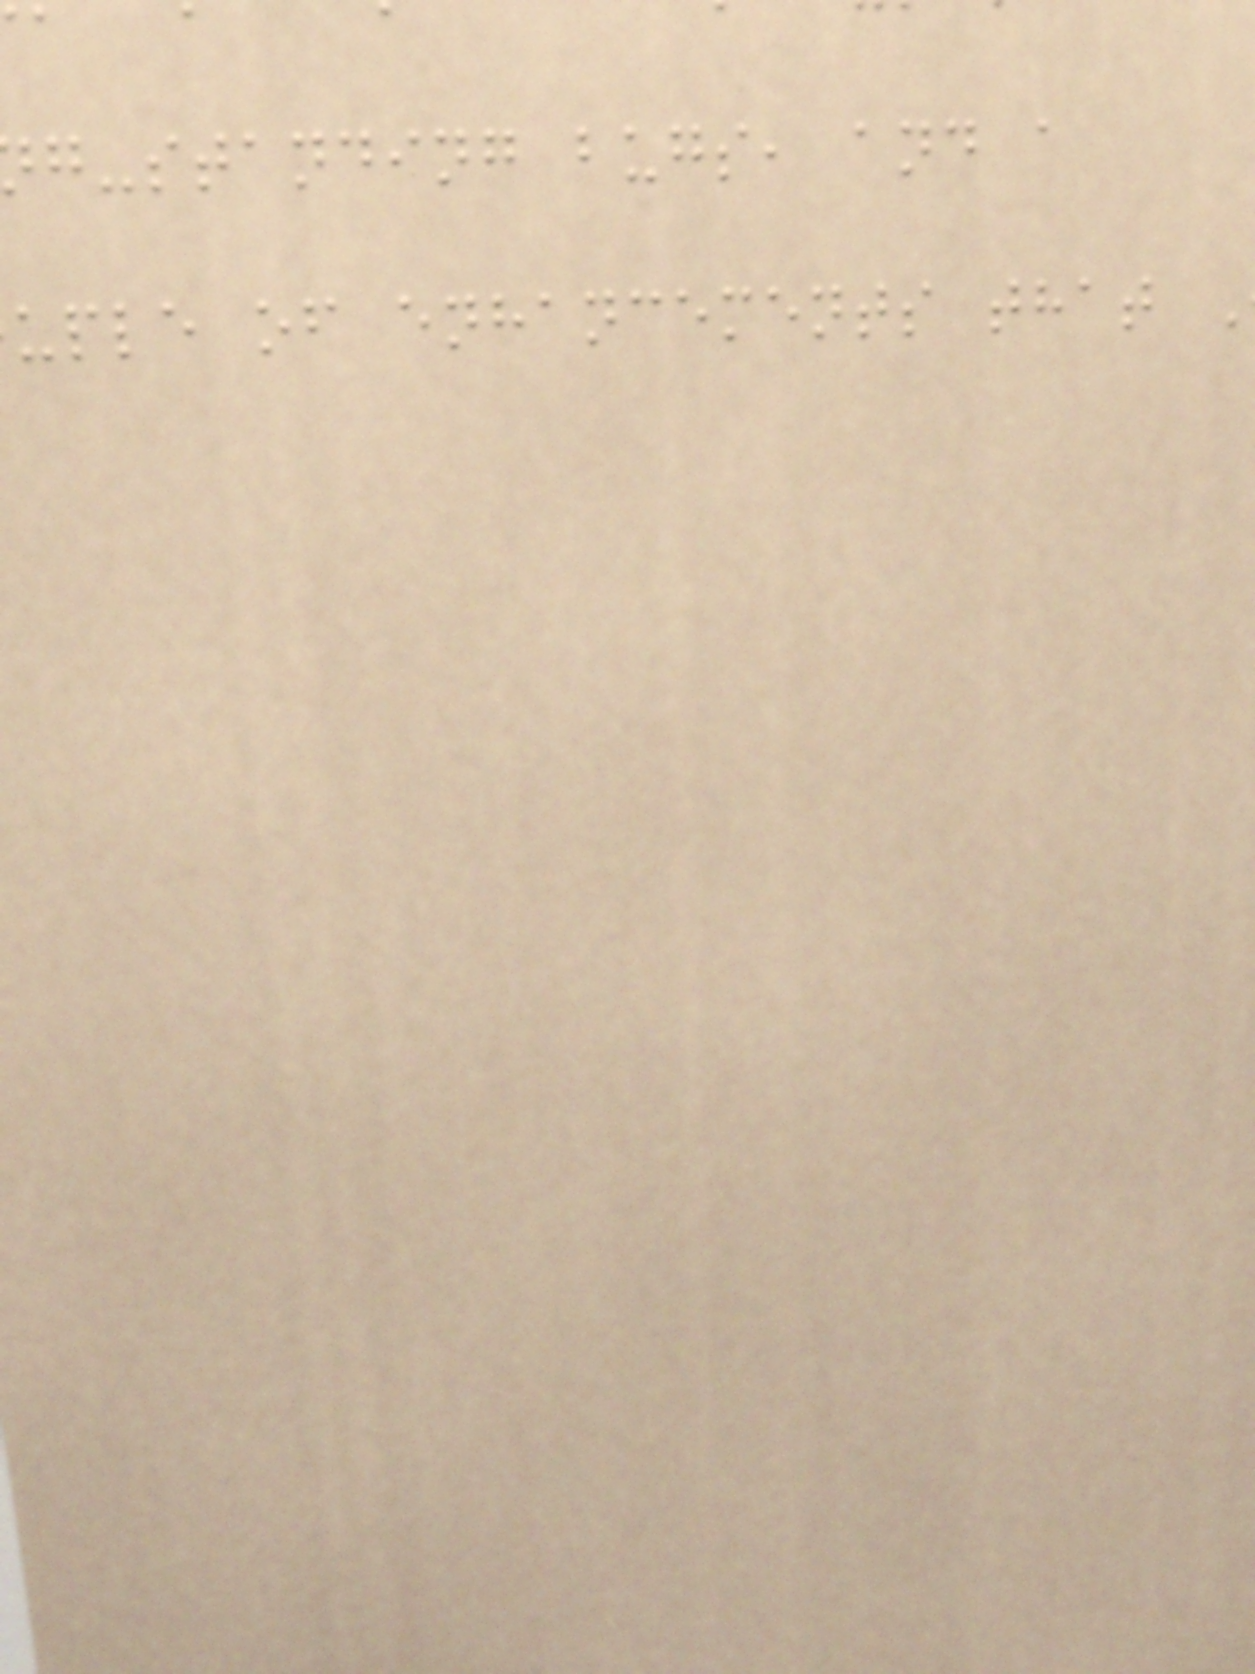g-standing bugs, and a
uple of enhancements that
